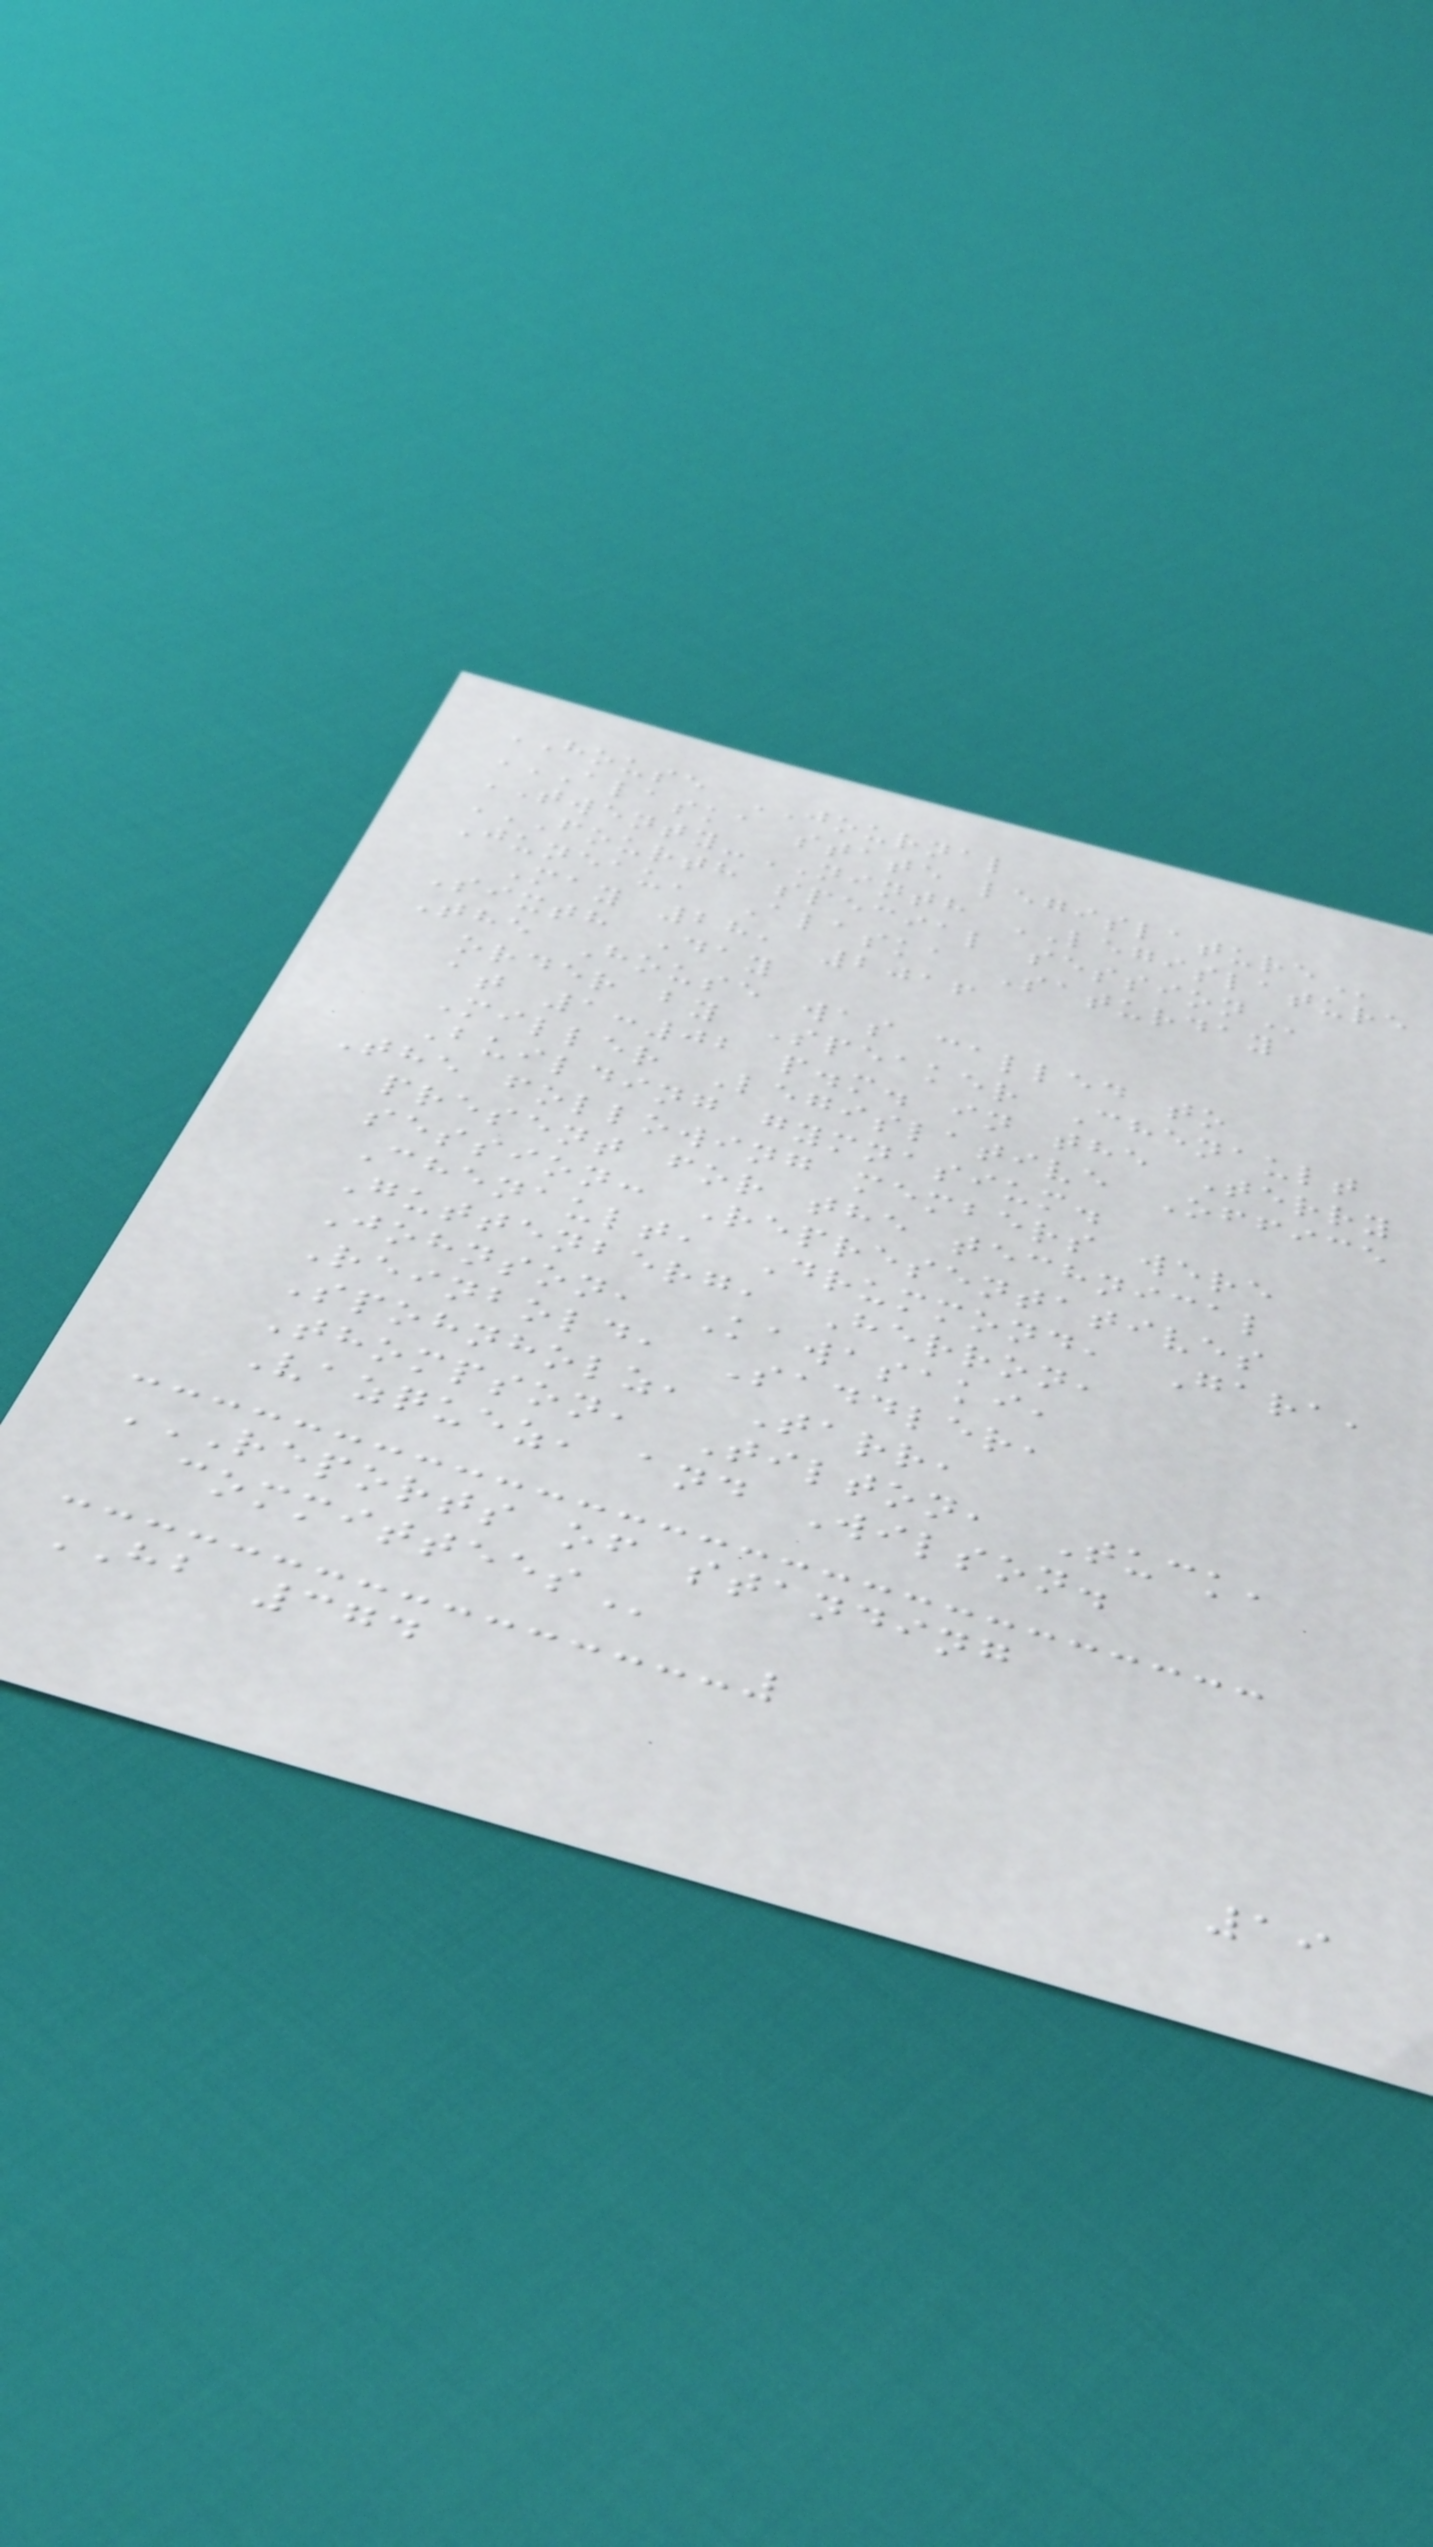HOUSE JOURNAL
ALASKA STATE LEGISLATURE
TWENTY-NINTH LEGISLATURE
FOURTH SPECIAL SESSION
Juneau, Alaska Saturday
May 28, 2016
Sixth Day
The House was called to
order by Speaker Chenault
at 1:02 p.m. in the Terry
Miller Legislative Office
Building gymnasium.
The following members were
present for the technical
session: Representatives
Chenault, Drummond, Gara,
Guttenberg, Herron,
Johnson, Kawasaki,
Reinbold, Saddler,
Spohnholz, Tarr,
Thompson, Tilton, Tuck,
Vazquez, and Wilson.
REPORTS OF STANDING
COMMITTEES
HB 374
19
